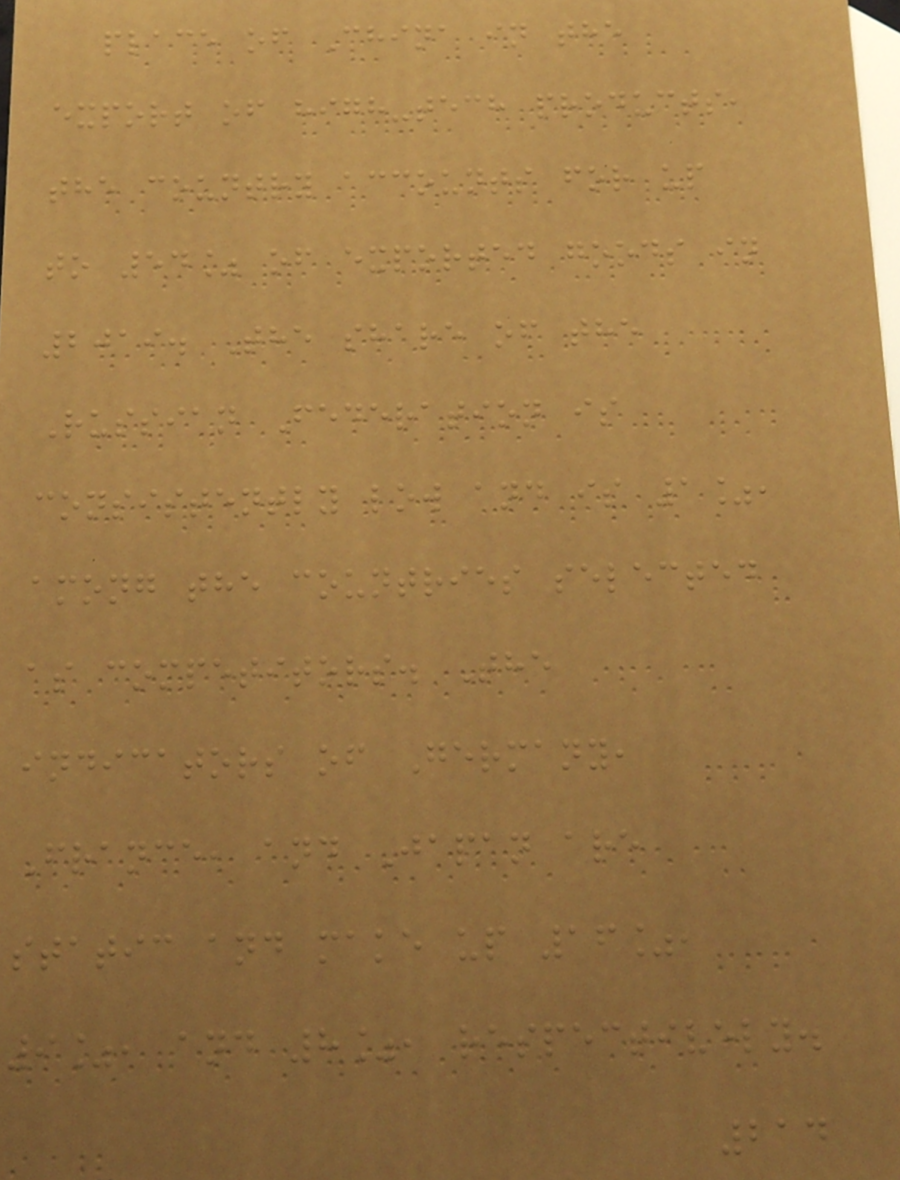place of China in the
export of high-tech products,
the country accounts for up
to 54% of exported goods in
2019. The share of the
Russian Federation is
consistently low and is 1%,
among the countries selected
as competitors. The
indicators of Germany,
France, and Japan are
static and make up 16%,
9%, and 8%, respectively.
214
